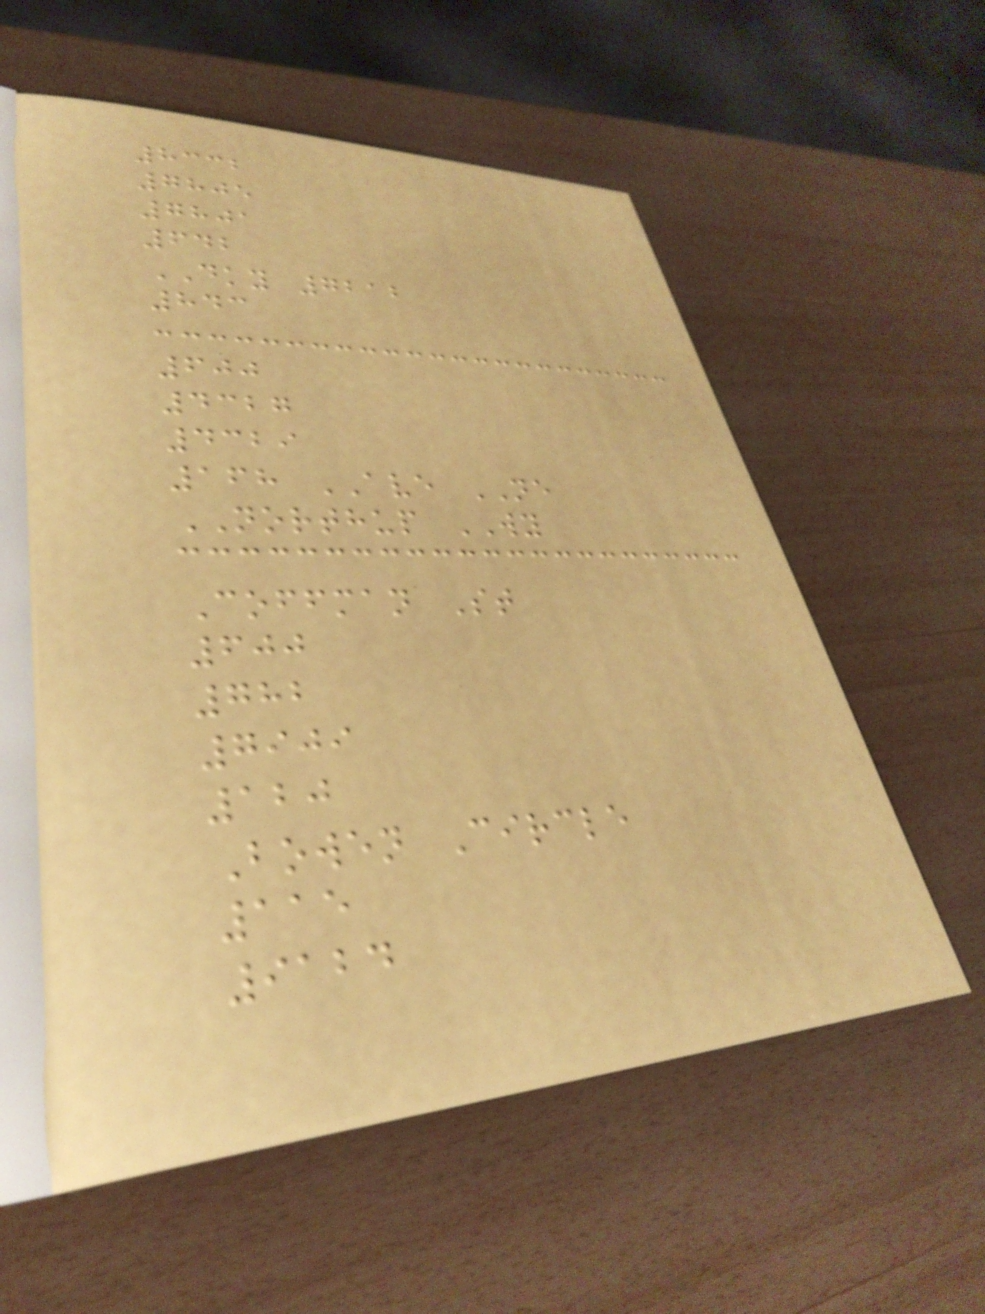8332
7805
7801
642
DKY 7212
843
600
4327
4329
168 AVE NE
NORTHUP WY
Coffman St
600
782
7909
120
Bowen Circle
115
9124
